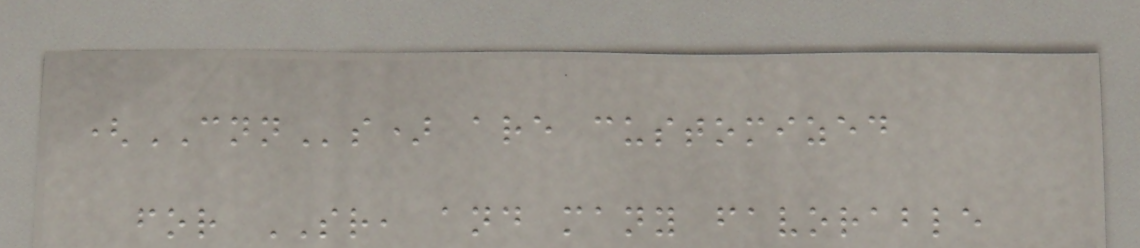(CNNs) are customized
for SR, and many favorable
